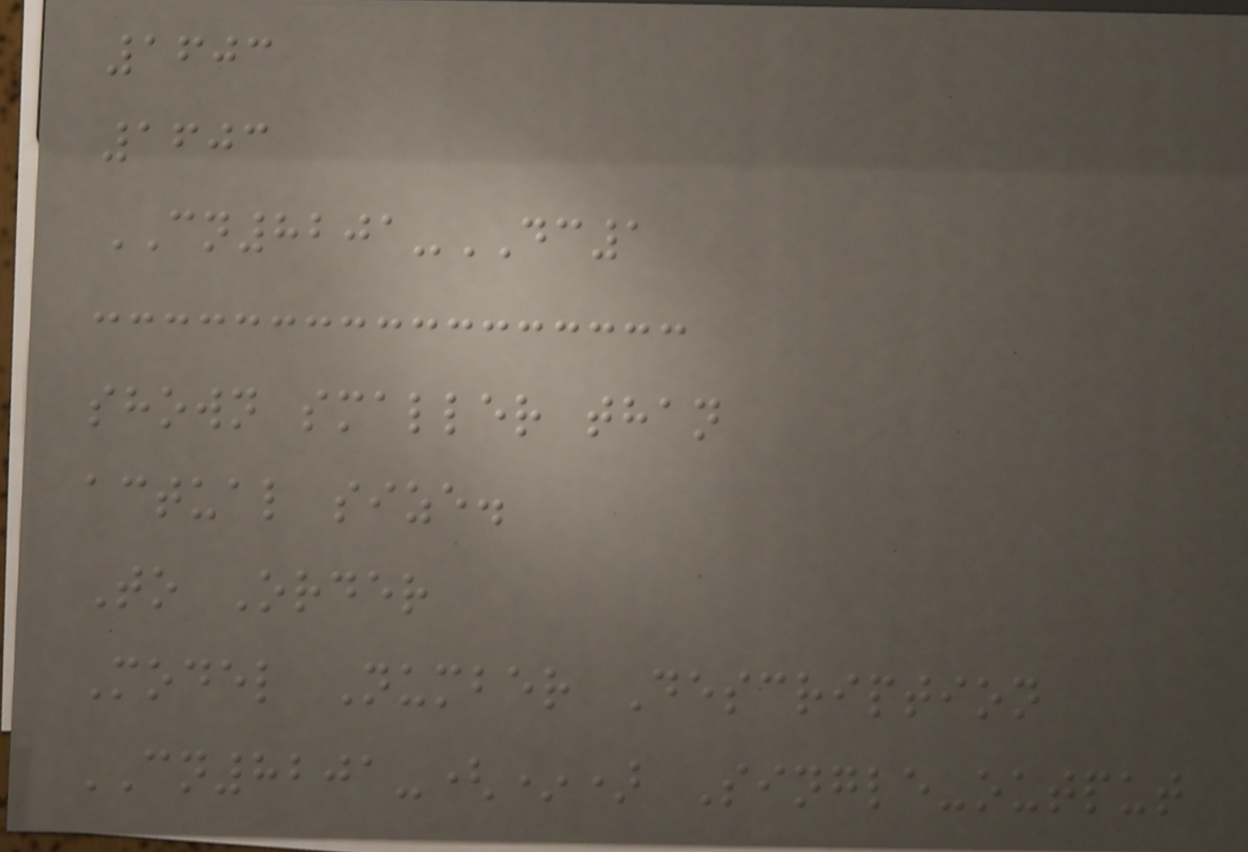1603
1603
CN8201-DC1
shown smaller than
actual size.
To Order
Model Number Description
CN8201-(*) Single-output
